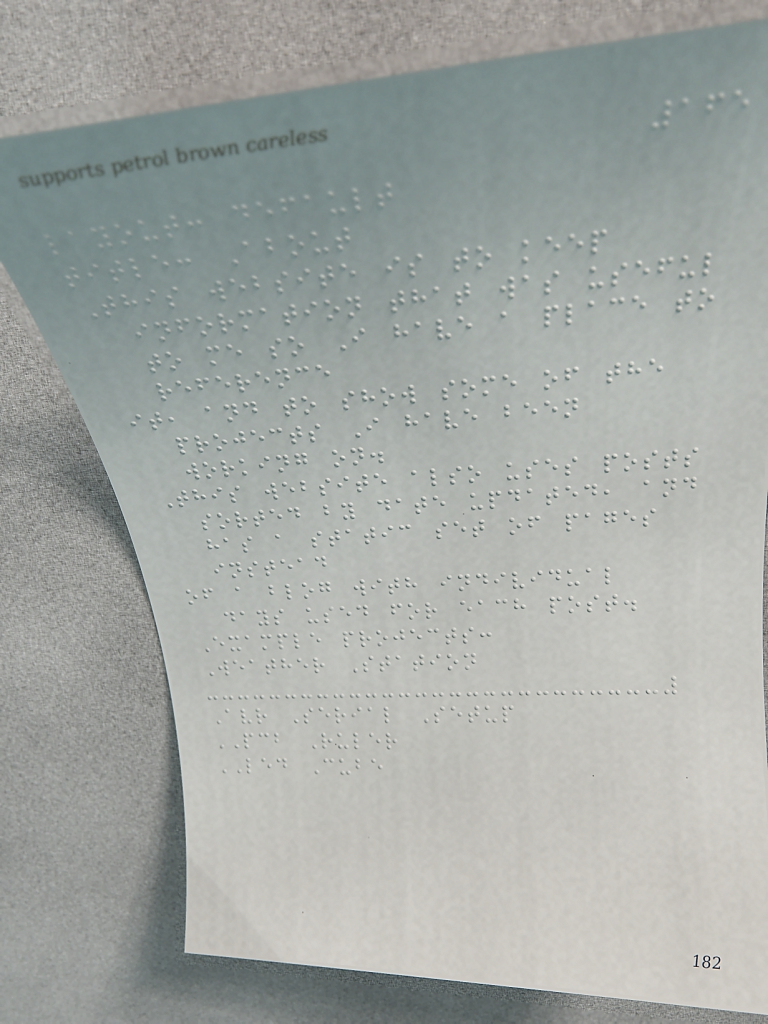165
layout: default
title: About
This website is to keep
information that was useful
to me so I have a place to
reference
it, and to show some of the
projects I have been
working on.
This website also uses posts
sorted by date updated, and
has a static set of pages
instead
of a blog with individual
days used for each post.
Example projects:
Weather Station
Avr Serial Setup
PCB Ruler
LED Cube
